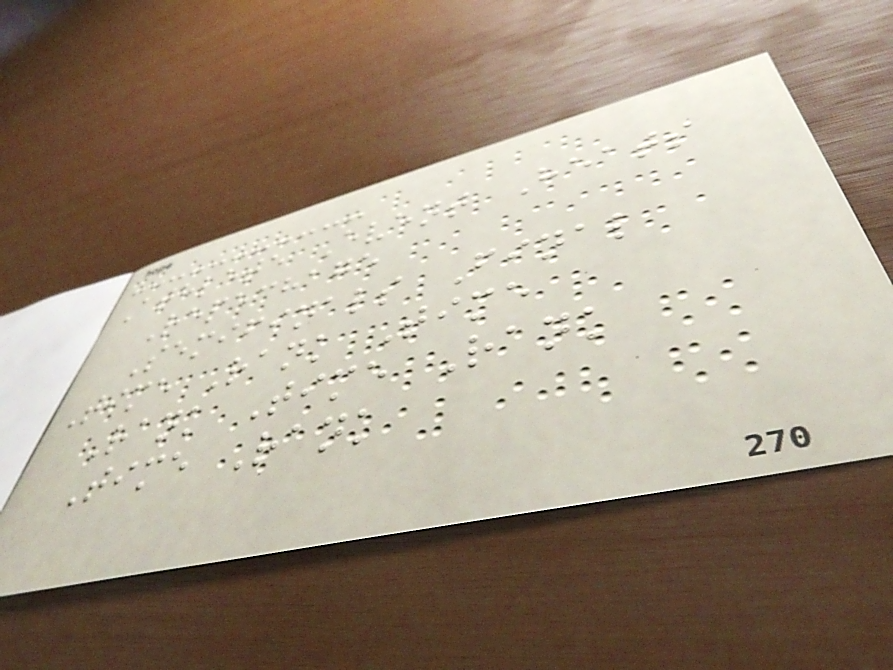Athlete Event Heats
Repechage
Semifinals Final
Time Rank Time
Rank Time Rank
Time Rank
